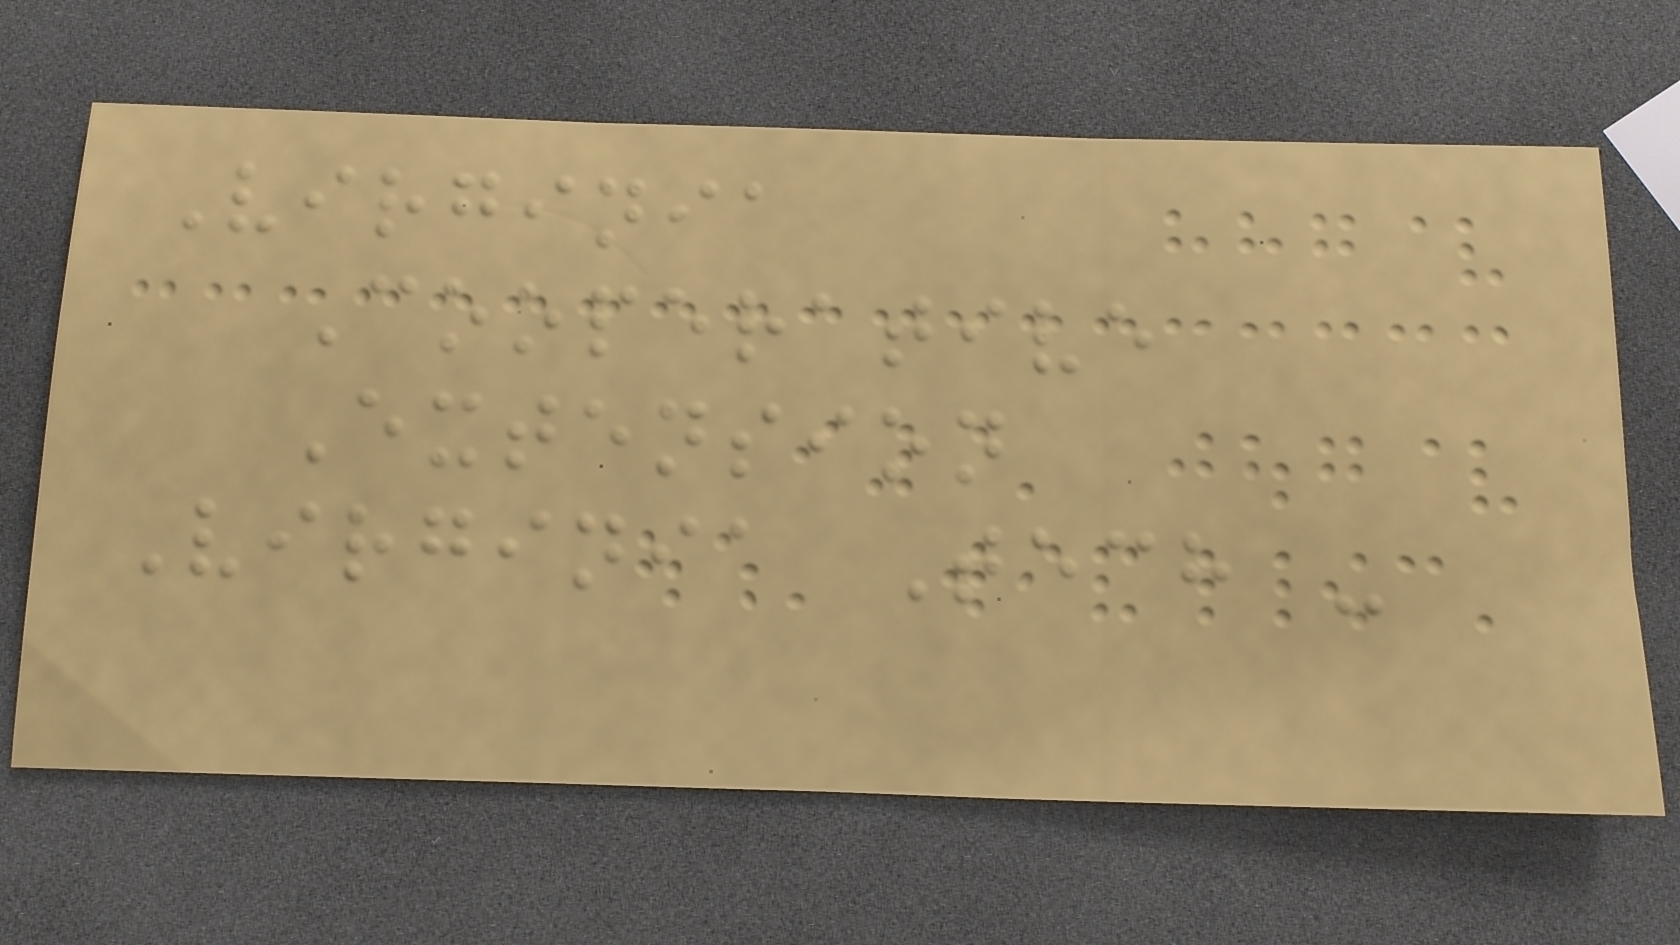Virginia
Cooperative
Extension
Virginia Tech -
